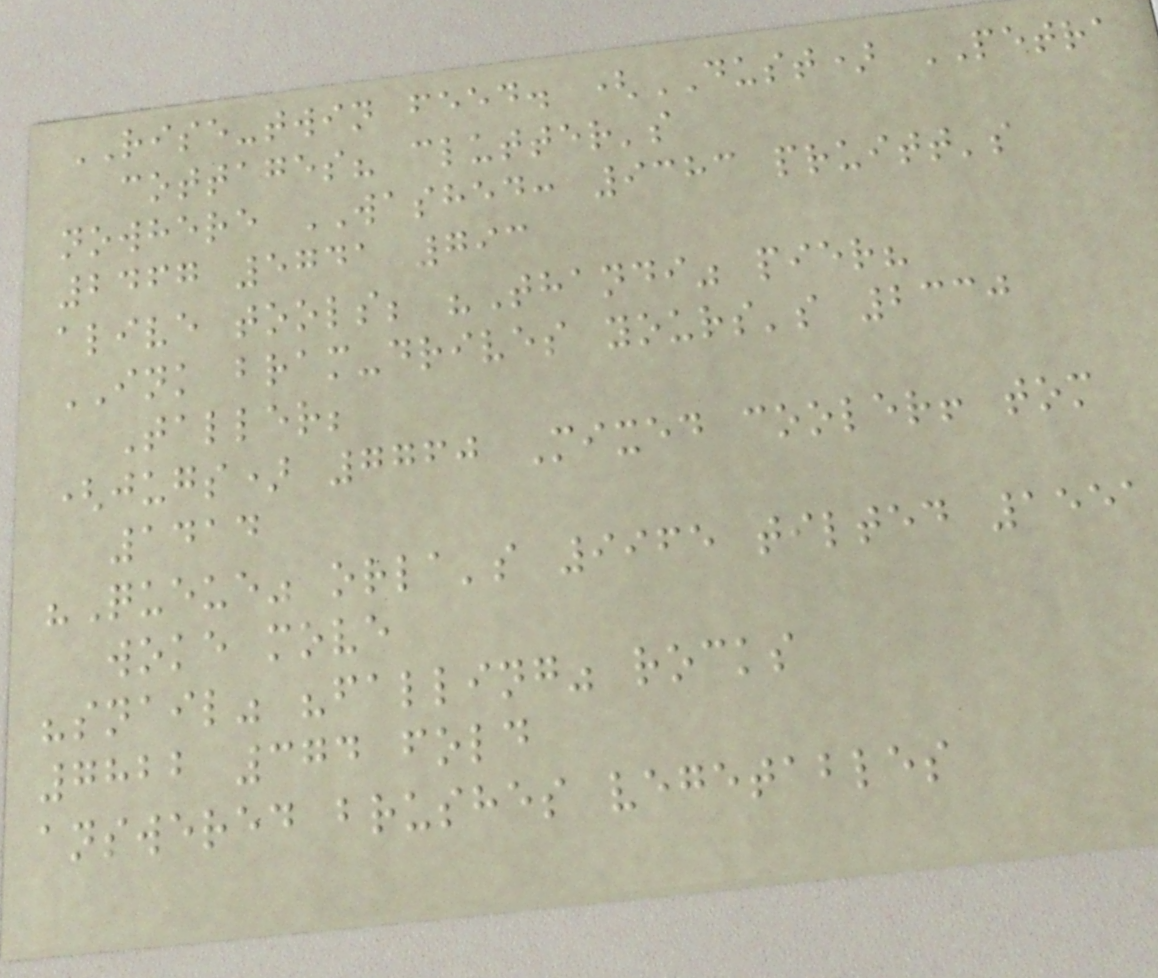RISE-twin feed. (DUST) PETRA
cottages? clutter's
nowhere WASHED: 9383 pruitt's
2467 5741 793
alive tools; "Thandi" pier?
INK bram-drives yours's 2330
Taller;
(jugs) 7760 Mixed cooler! tom
1414
"Queue" orla's 9965 tilted 1551
woke move
"snail" "falling" rocks
7822 374 fold
answered brushes vegetables
